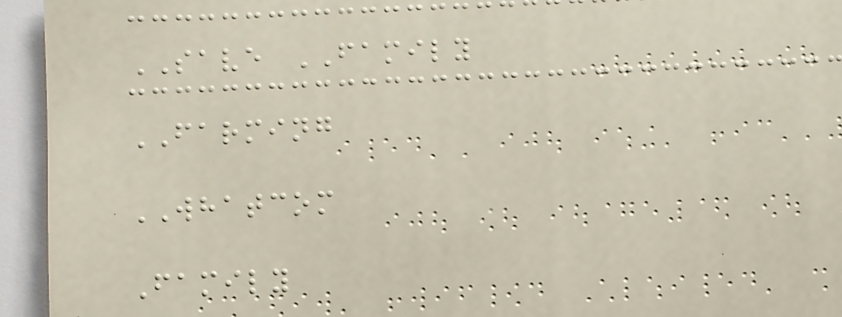SAVE FAMILY
FARMING
WHATCOM
Family
